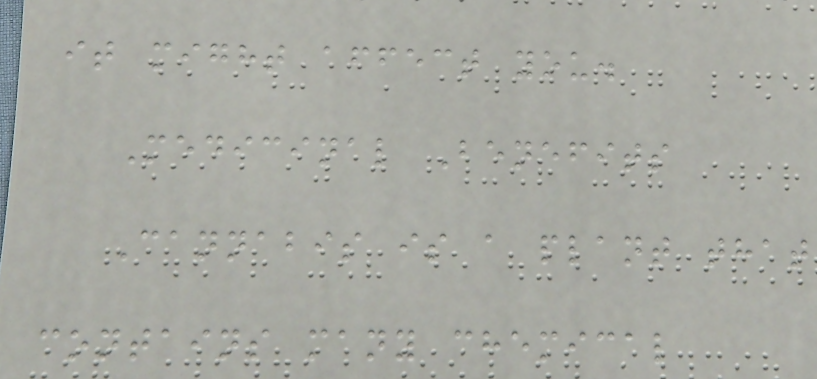it might affect you.
Medicinal Benefits
Cannabis is a plant that
contains many chemical
